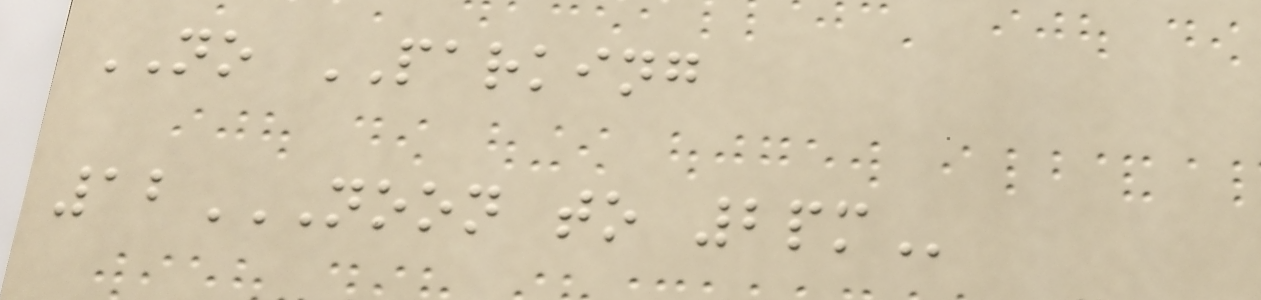NO PARKING
12NOON TO 2PM
